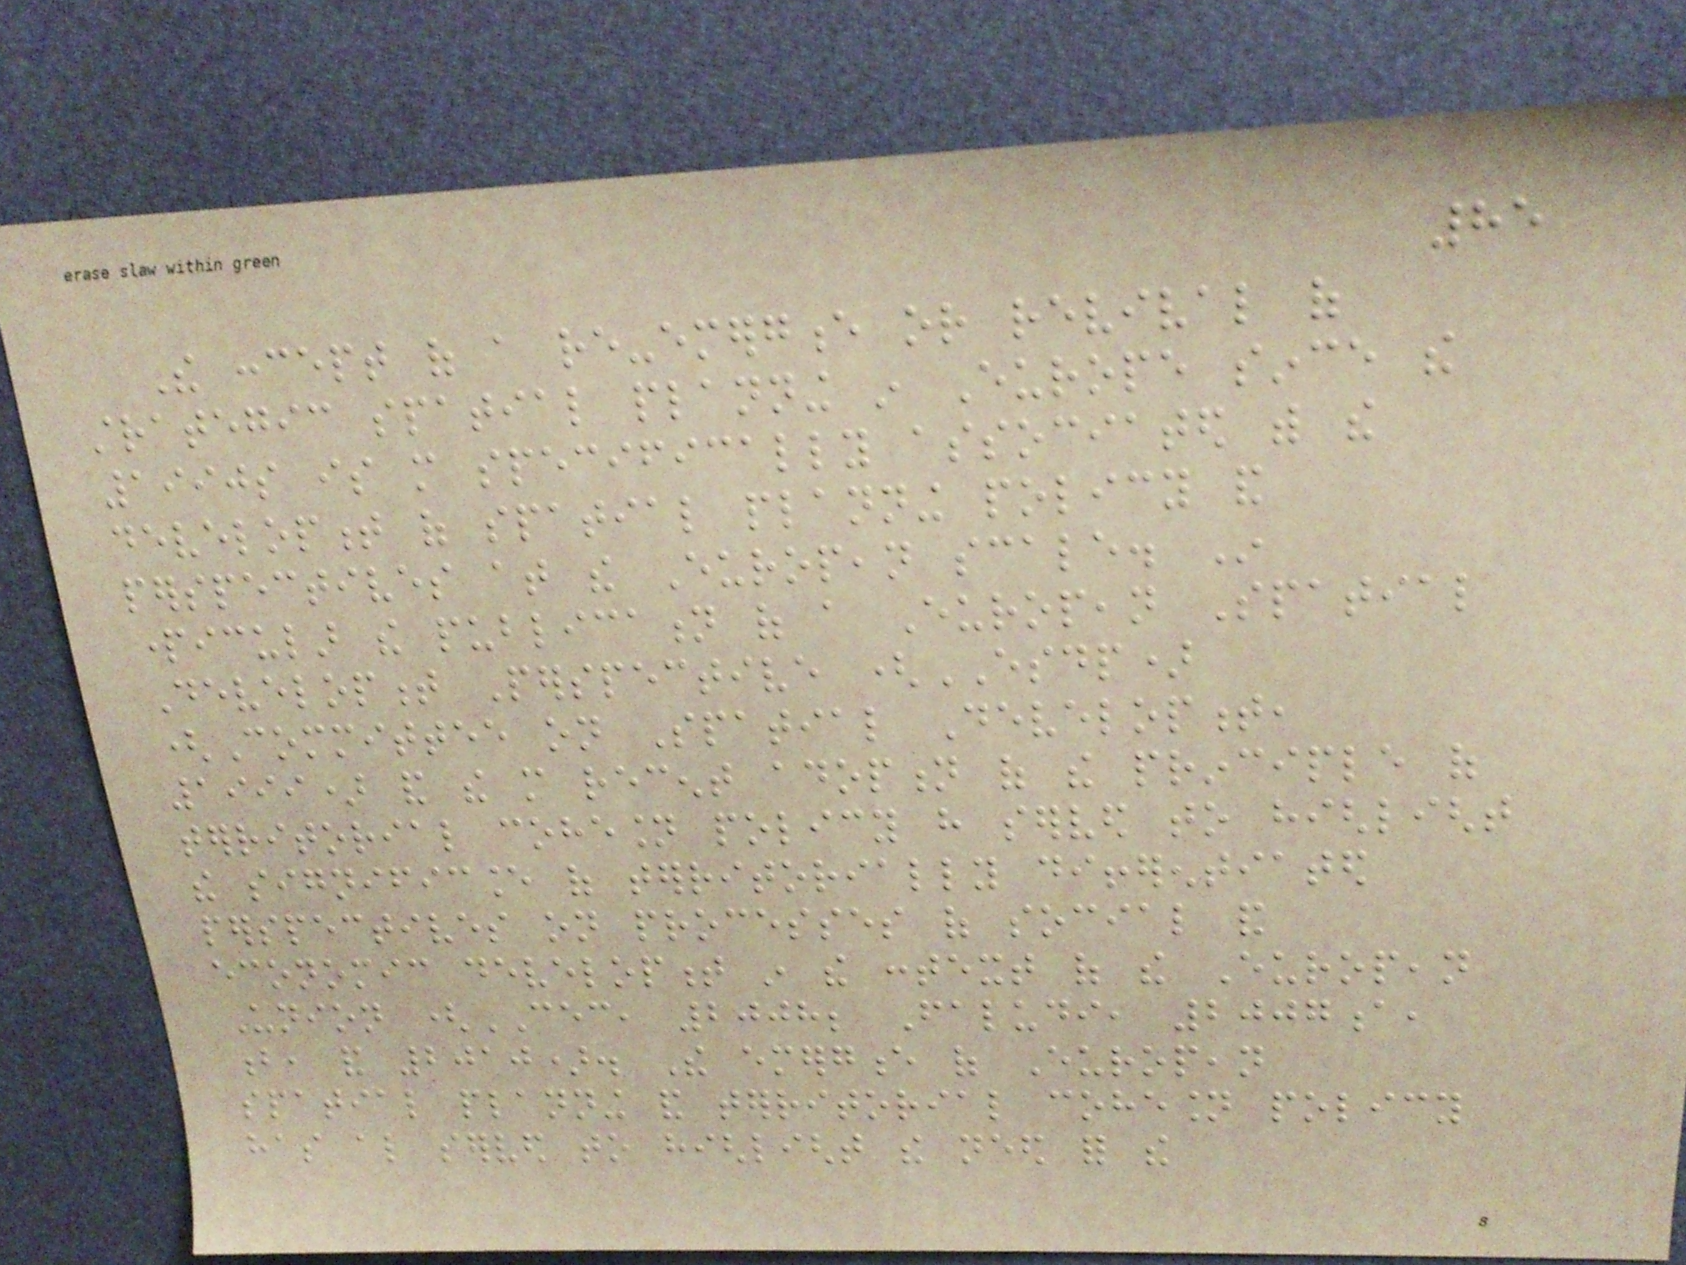85
The concept of a re-emergence or revival of
strategic spatial planning in Europe since the
1990s is more specifically associated with the
development of spatial planning policy and
perspectives at the European scale. In
particular the publication of a European Spatial
Development Perspective (ESDP)
(Committee on Spatial Development,
1999) and the more recent adoption of the principle of
territorial cohesion policy have served to highlight
the significance of territorially differentiated
perspectives on processes of social and
economic development in the context of the European
Union (CEC, 2008; Faludi, 2007a,
b, and 2010). The emergence of European
spatial planning and territorial cohesion policy
has also served to highlight the need for the
